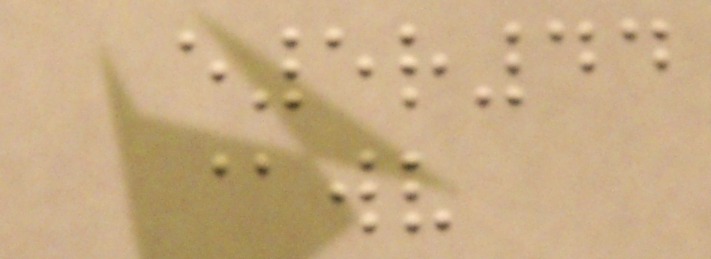e5r44
@wv
